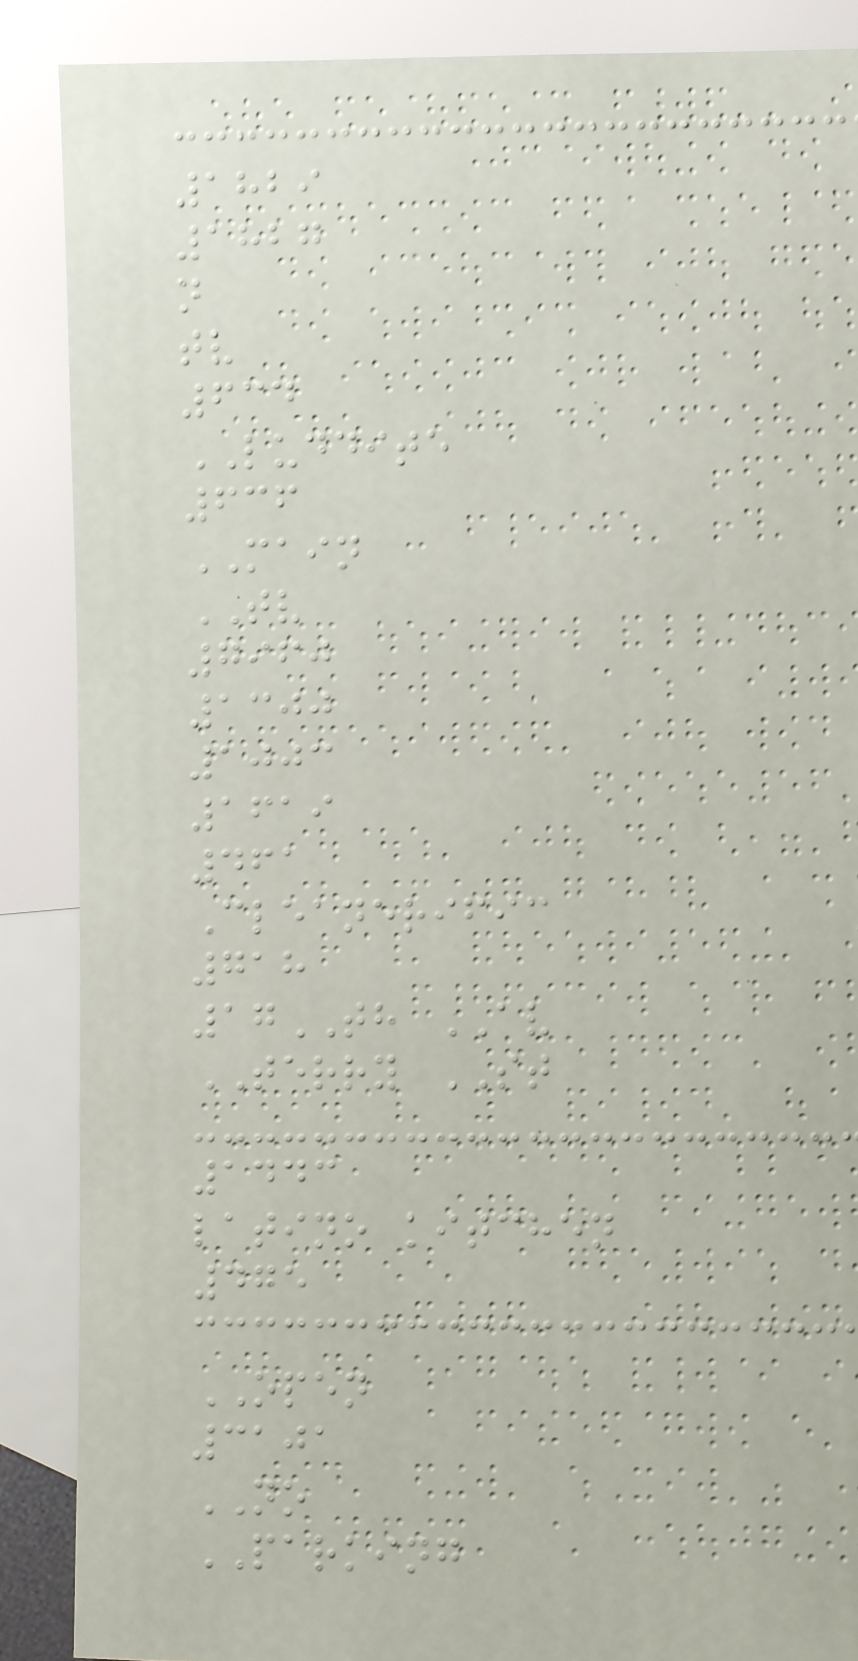1829
1827
n
tv
634
LUDDITE
636
MAIN
TV
7960
1300
1003
1619
461
Cleanerific
718
17TH AV
TERRY ST
1443
latino kitchen
475
OPEN
3101
NO
PARKING
